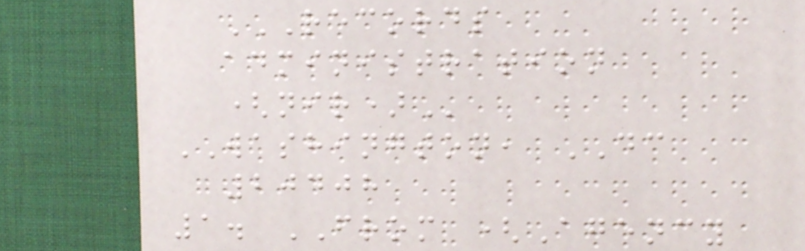RECORDS
ADMINISTRATION
(NIR)
WASHINGTON, DC
20408
1. FROM (Agency
